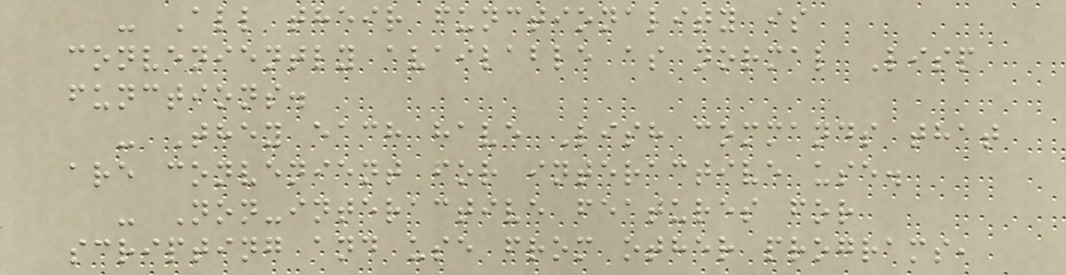- All their functionality is
conveniently available as normal Lisp
functions.
- They each have Lish commands that
are convenient for interactive use.
- Non-interactive features for
scripting and use from other programs,
